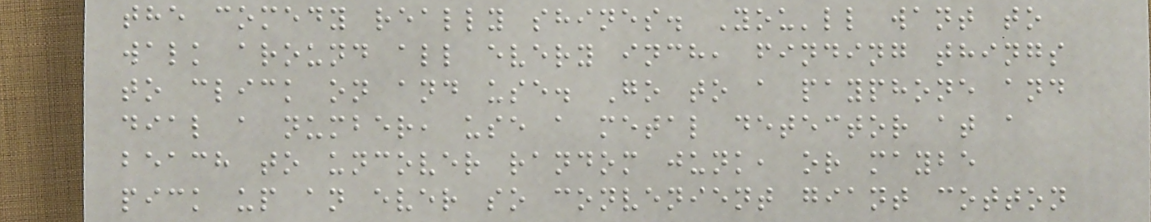the comedy really shines. You'll want to
walk around all every inch, finding things
to click on and use. Go to a payphone and
dial a number, use a metal detector at a
beach to uncover random junk, or maybe
pick up an ever so convenient giant cotton
